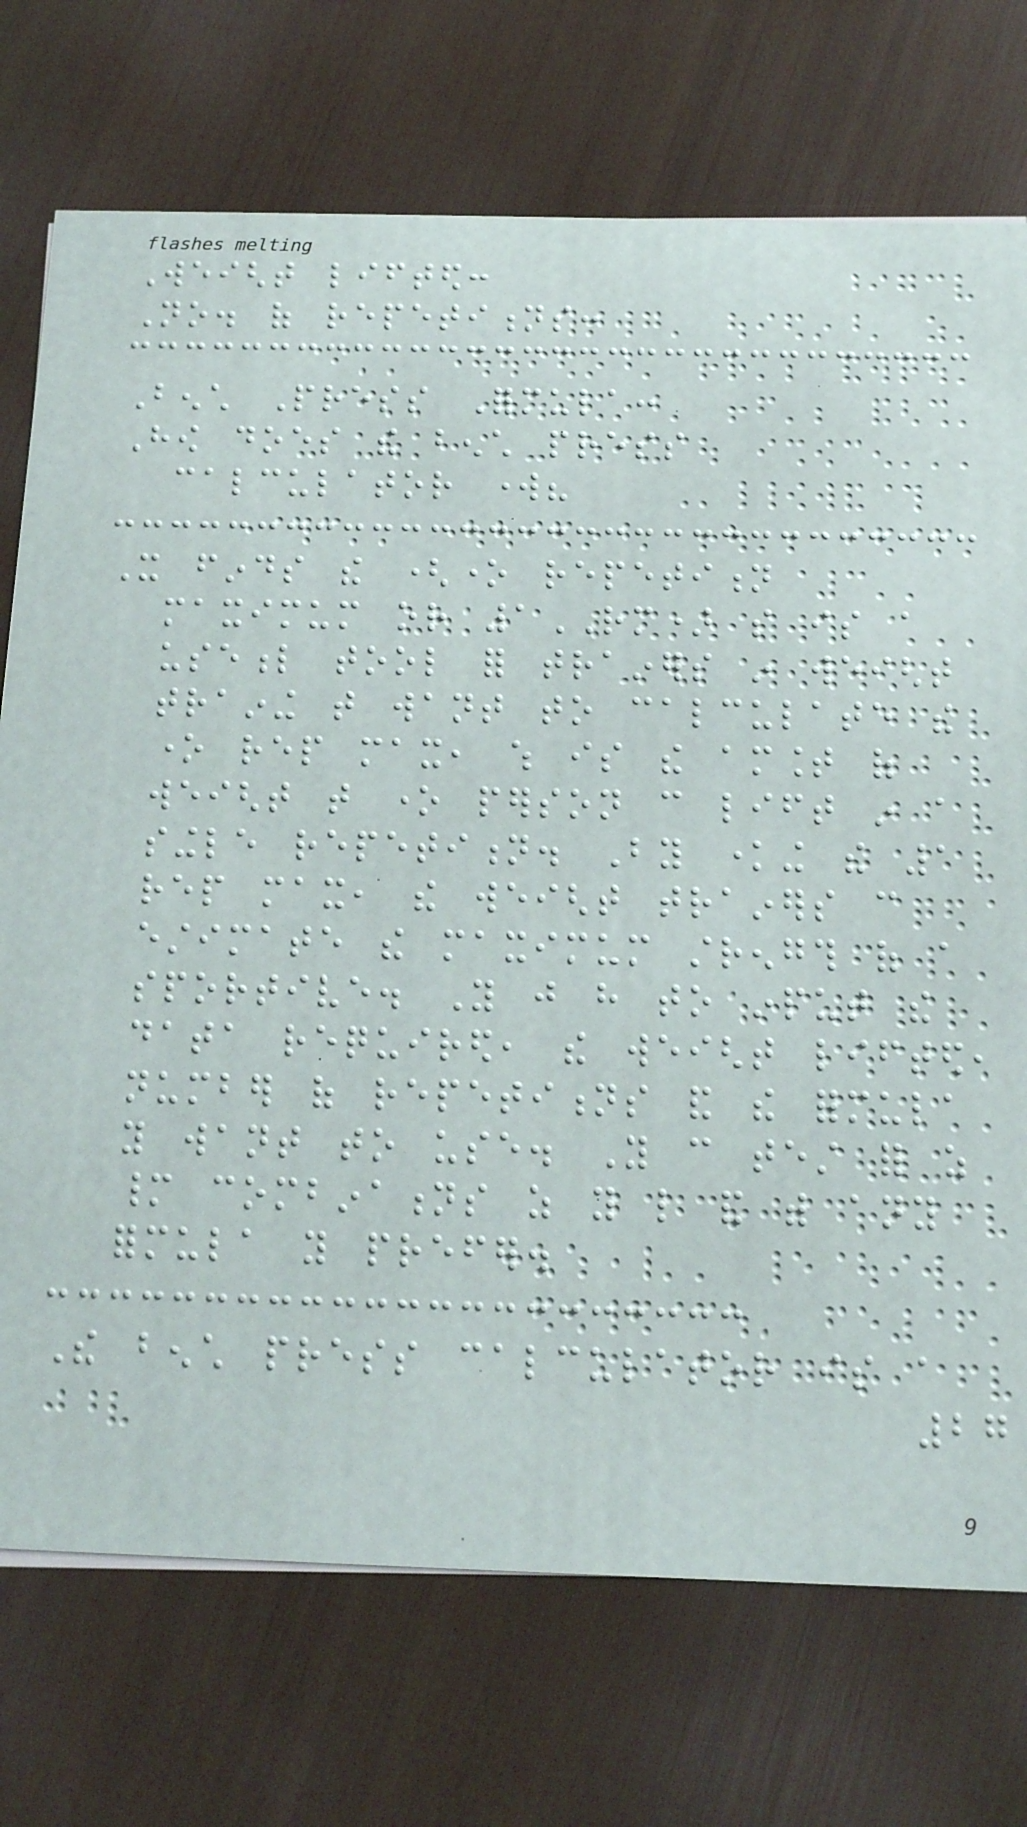Weight lifted:
No. of repetitions:
Bench Press Formula:
How does the bench press
calculator work?
It finds the (one repetition
maximum or 1RM) so is a
useful tool for trainers in weight
training that want to calculate the
one rep max, which is the amount of
weight that one person can lift in a
single repetition. By knowing the 1
rep max, the weight trainers can
estimate the maximum strength of a
sportive. You just have to input the
data required, the weight lifted,
number of repetitions and the formula
you want to use. You can test for as
many combinations as you like and with any
formula you prefer.
The bench press calculator is a
27
